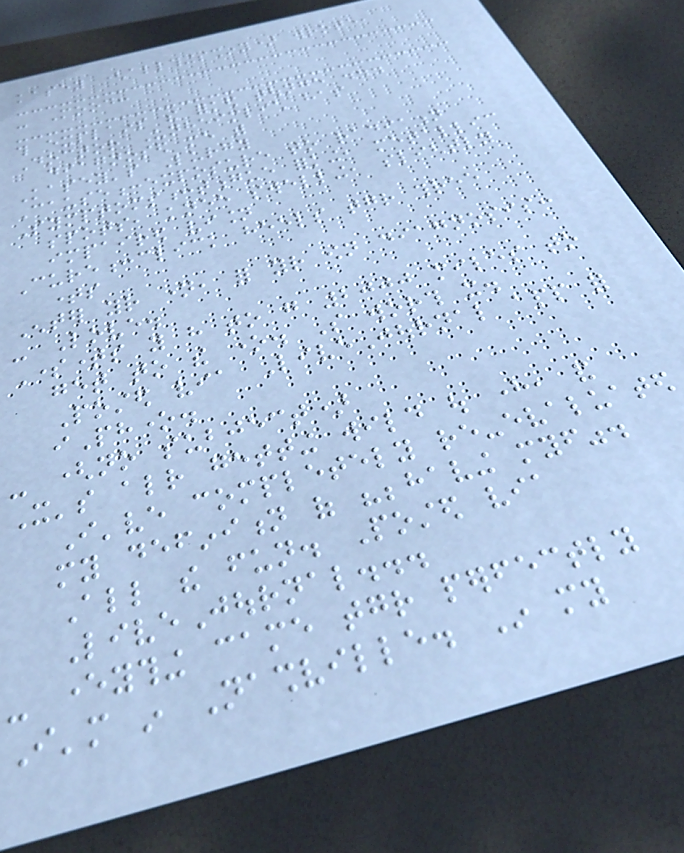kasey (allthingsshiny) wrote,
- Mood:
this explains the forked tounge ...
Doctor Unheimlich has
diagnosed me with
Kasey's Lurgy
Cause:exposure to radiation
Symptoms:tongue forking, metallic
spots, knee swelling, slightly
impaired vision
Cure:click heels together three
times
Enter your name, for your own diagnosis:
- Love.
Sometimes you have to go 2000 miles to
get to the one. So worth it.
Posted via LiveJournal app for
iPhone.
- (no subject)
It's already getting wild out here, and
I've completely re-evaluated
my definition of "behaving myself".
All the fun. Posted via
LiveJournal...
- everything came together perfectly
I'm in Nashville. In my
